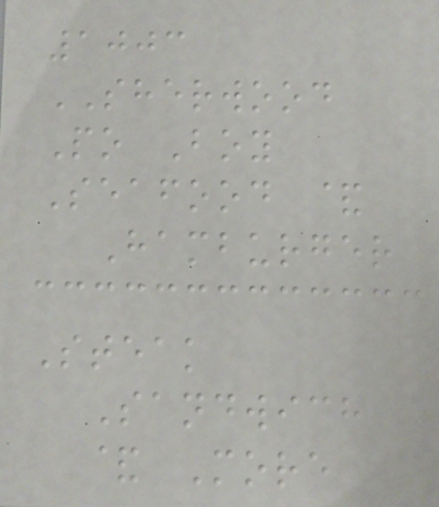1003
SHERWOOD
Po Boy
Seafood &
Hamburger
Steak
Sandwich
& More
